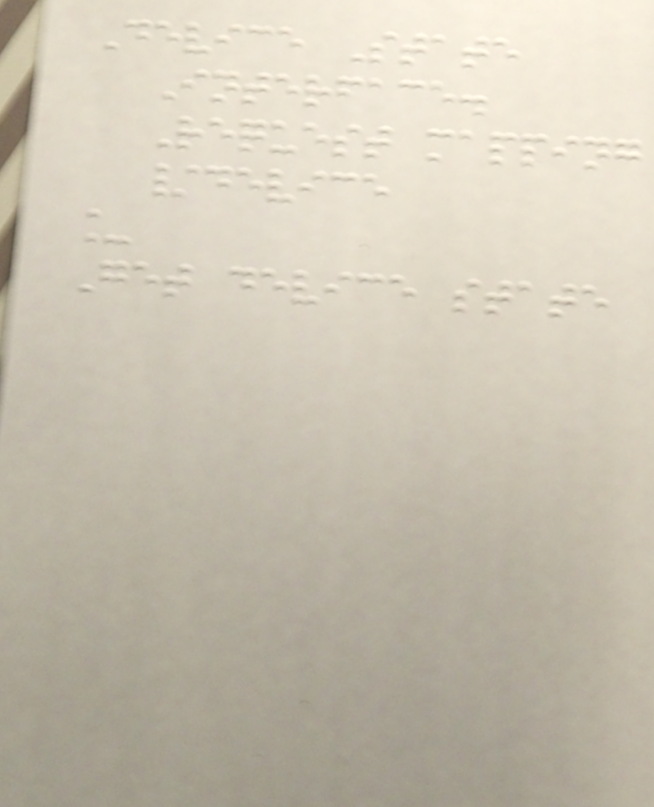Device State
Interface.
Request mapping
/device
_
Get device state
